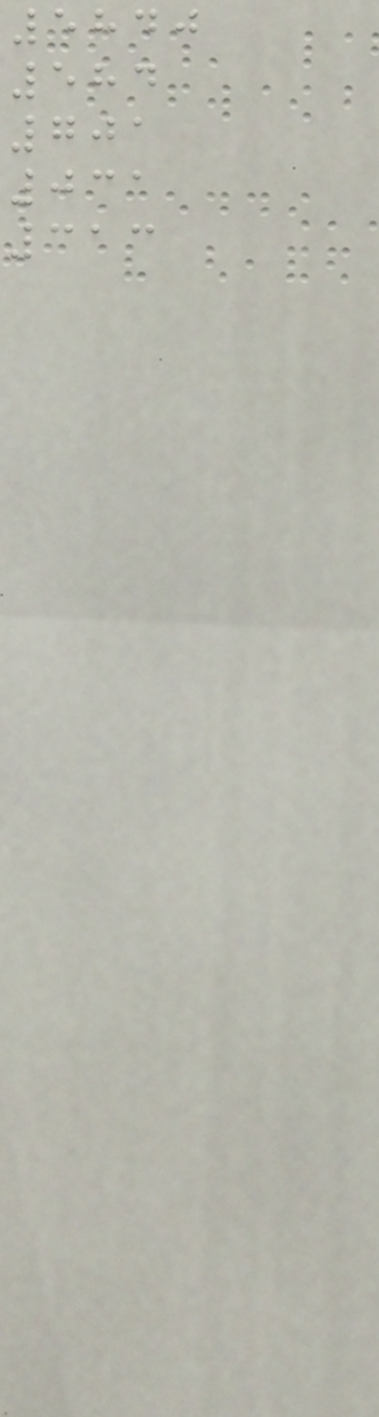5840
584
701
031
313
